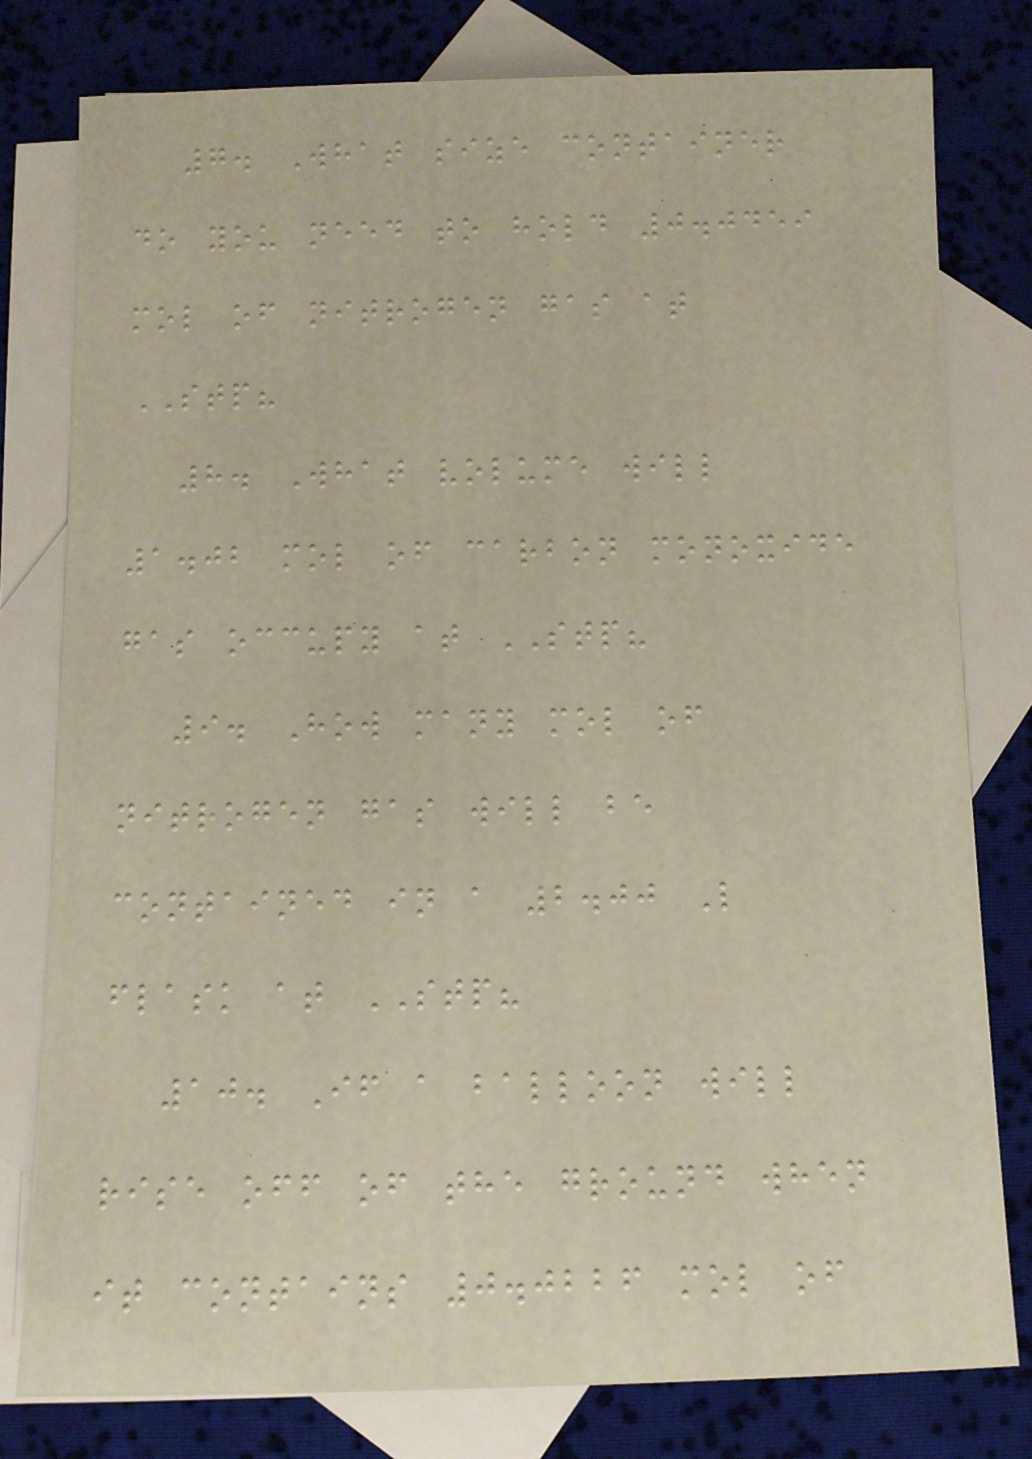7. What size container
do you need to hold 0.0459
mol of nitrogen gas at
STP?
8. What volume will
1.02 mol of carbon monoxide
gas occupy at STP?
9. How many mol of
nitrogen gas will be
contained in a 2.00 L
flask at STP?
10. If a balloon will
rise off of the ground when
it contains 0.0226 mol of
